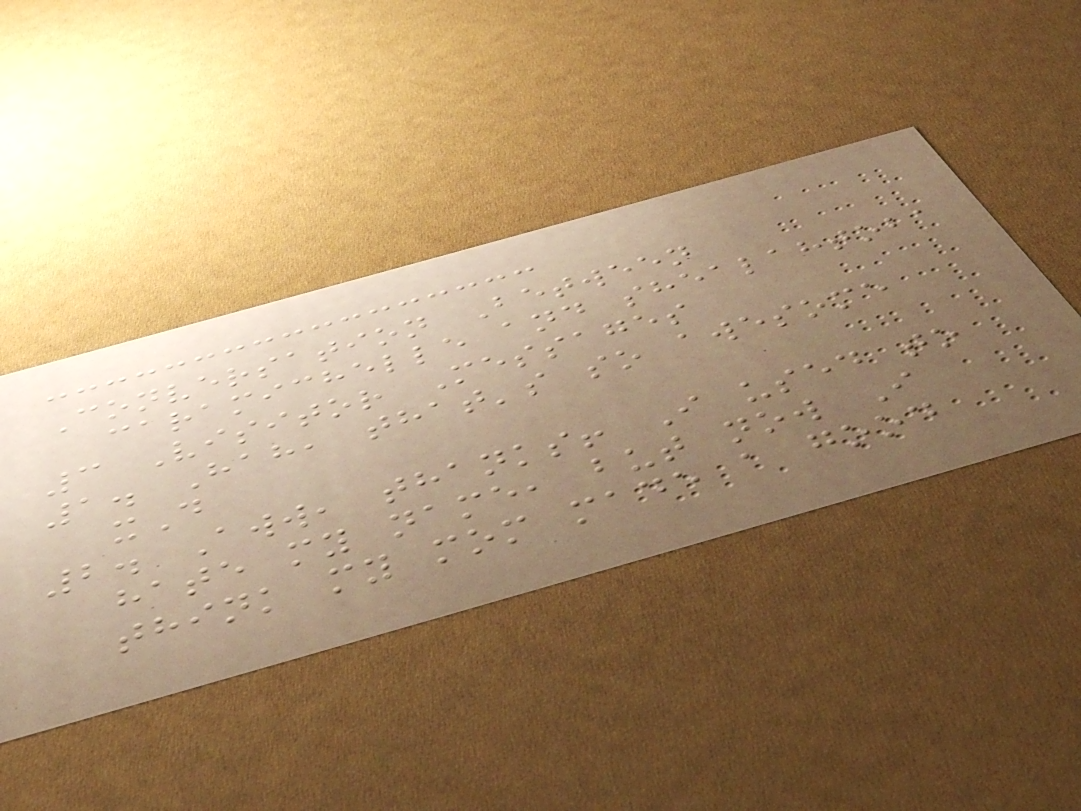Conversation Between
caramichelle and shealahtoba
3 Visitor Messages
1. Hah, that's so awesome
xD
2. Aww, thanks! I used to
hate my name, but now I
think my mom made a good
